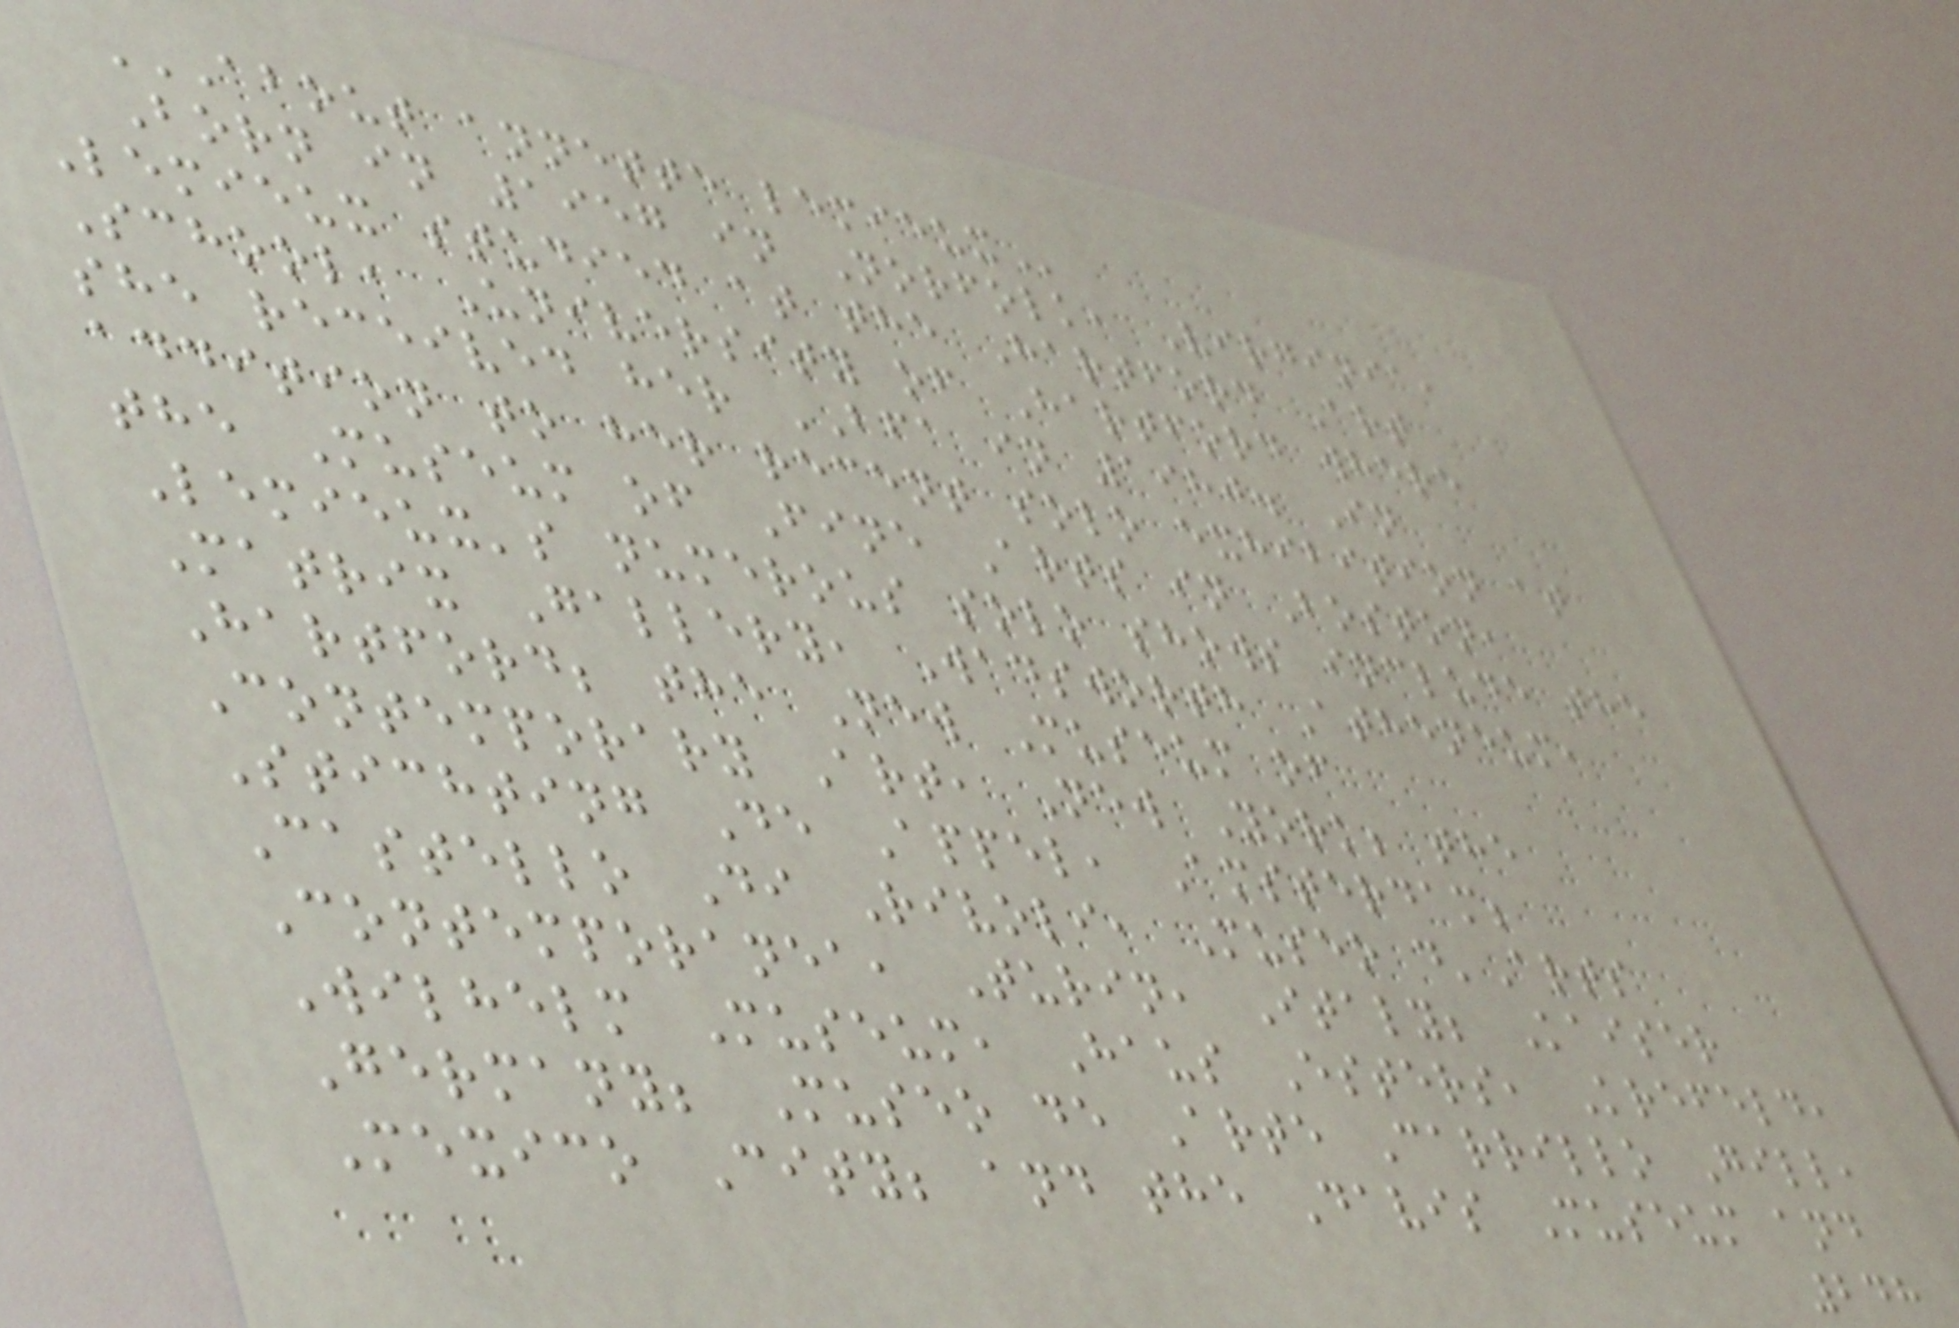ABOUT ANNETTE LEMIEUX
Born in 1957 in Norfolk, Virginia,
Lemieux studied at the Hartford Art
School, University of Hartford where
she received her BFA in 1980. In
addition to her recent solo exhibition at
the Museum of Fine Arts in Boston,
Lemieux's numerous solo shows include the
Matrix Gallery, Wadsworth Atheneum,
Hartford; the New Museum of
Contemporary Art, New York; the
Stichting De Appel, Amsterdam;
Castello Di Rivoli, Museo d'Arts
Contemporanea, Turin, Italy; Kaiser
Wilhelm Museum, Haus Esters, Krefeld,
Germany; Museo de Arte Carrillo Gill,
Mexico City; and the Davis Museum and
248
